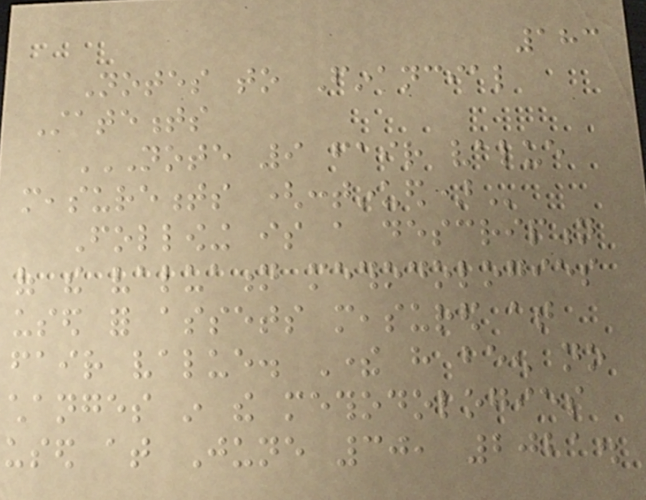183
Notes to Financial
Statements
NOTE 9 FAIR VALUE
MEASUREMENTS (CONTINUED)
Following is a description
of the valuation methodologies
used for assets measured at
fair value. There have been no
changes in the methodologies
used at June 30, 2021.
